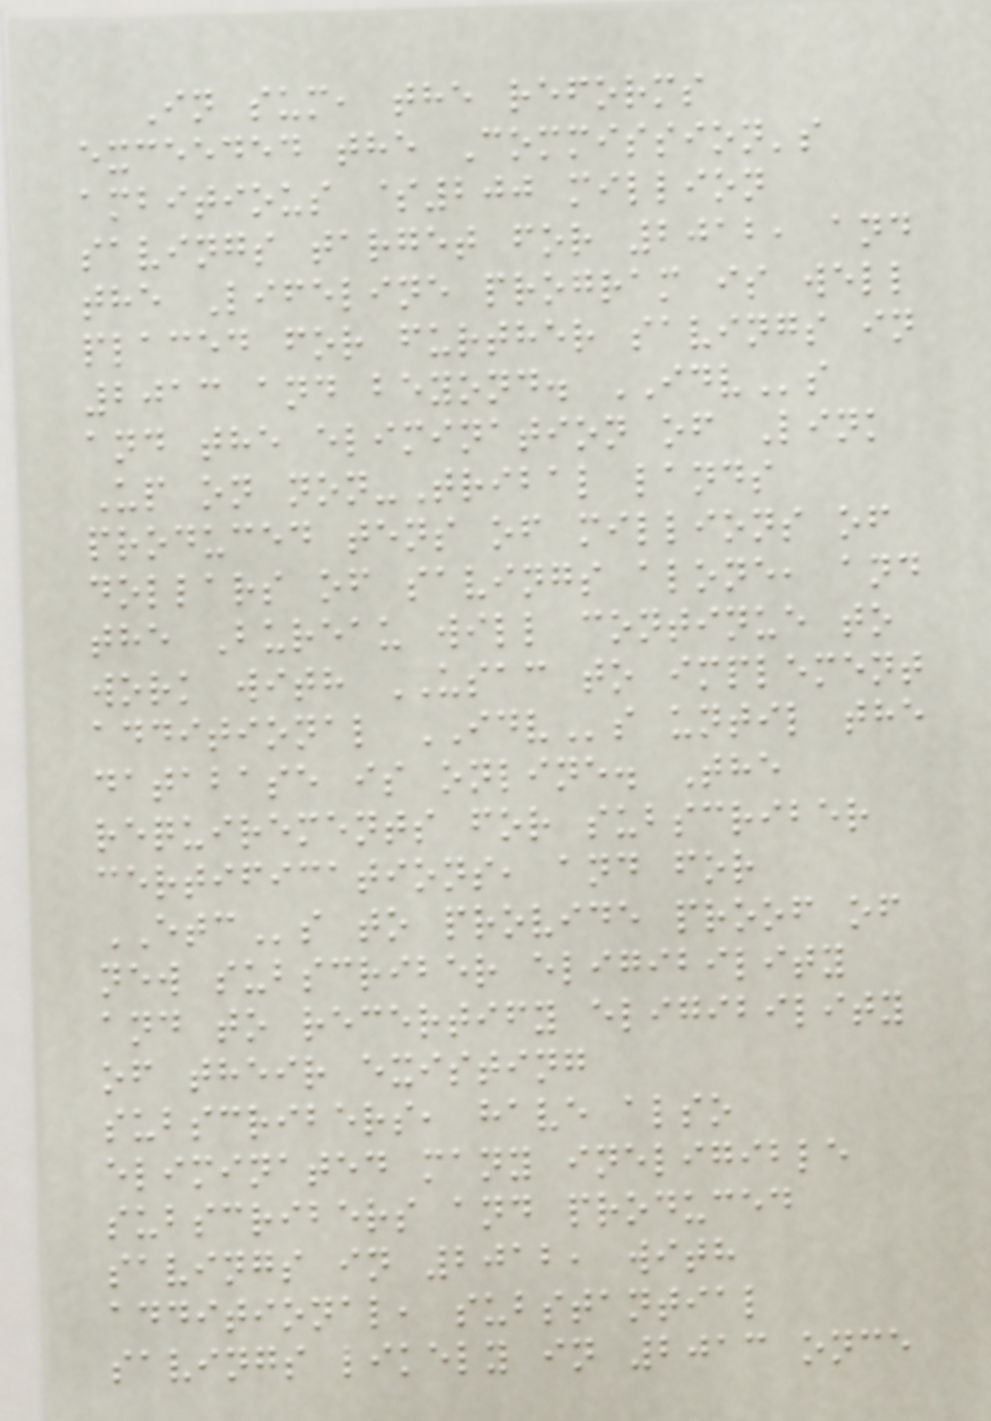In sum, the reforms
exceeded the Commission's
ambitious $200 million
savings target for 2012, and
the Lifeline program is well
placed for further savings in
2013 and beyond. IDVs
and the elimination of Link
Up on non-Tribal lands
produced tens of millions of
dollars of savings alone, and
the Bureau will continue to
work with USAC to implement
additional IDVs until the
database is online. The
requirements for subscriber
certifications, and for
ETCs to provide proof of
new subscriber eligibility
and to recertify eligibility
of their existing
subscribers, have also
eliminated many ineligible
subscribers and produced
savings in 2012, with
additional, substantial
savings likely in 2013 once
